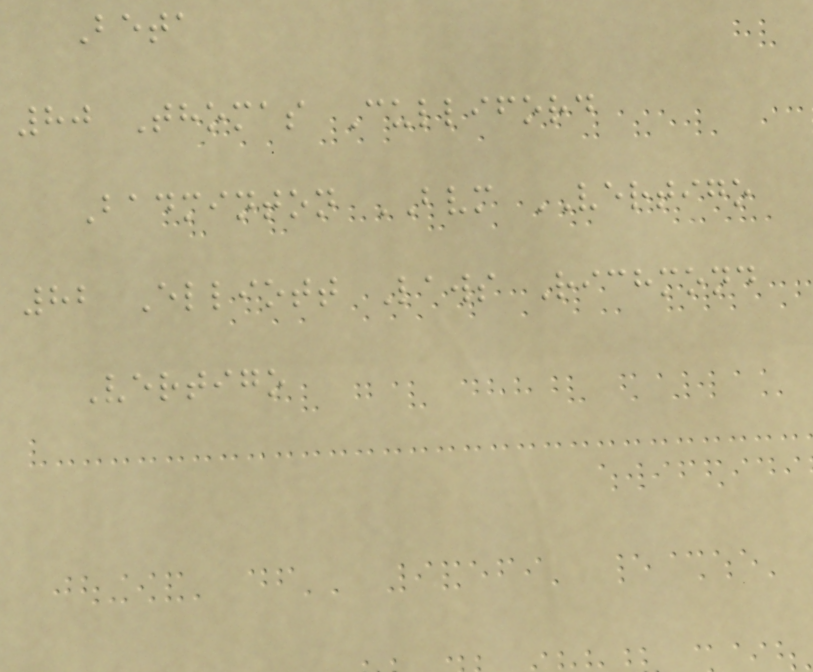Beta
80 Thomas Culliford
Badminton BVM VERTIGO
82 Elliott Laws Richmond
Vertigo
